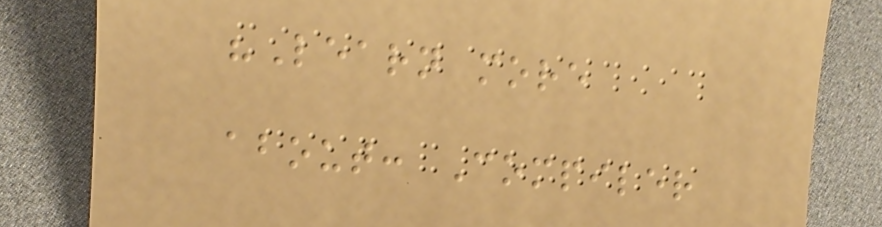"Learn more
about: Compiler
